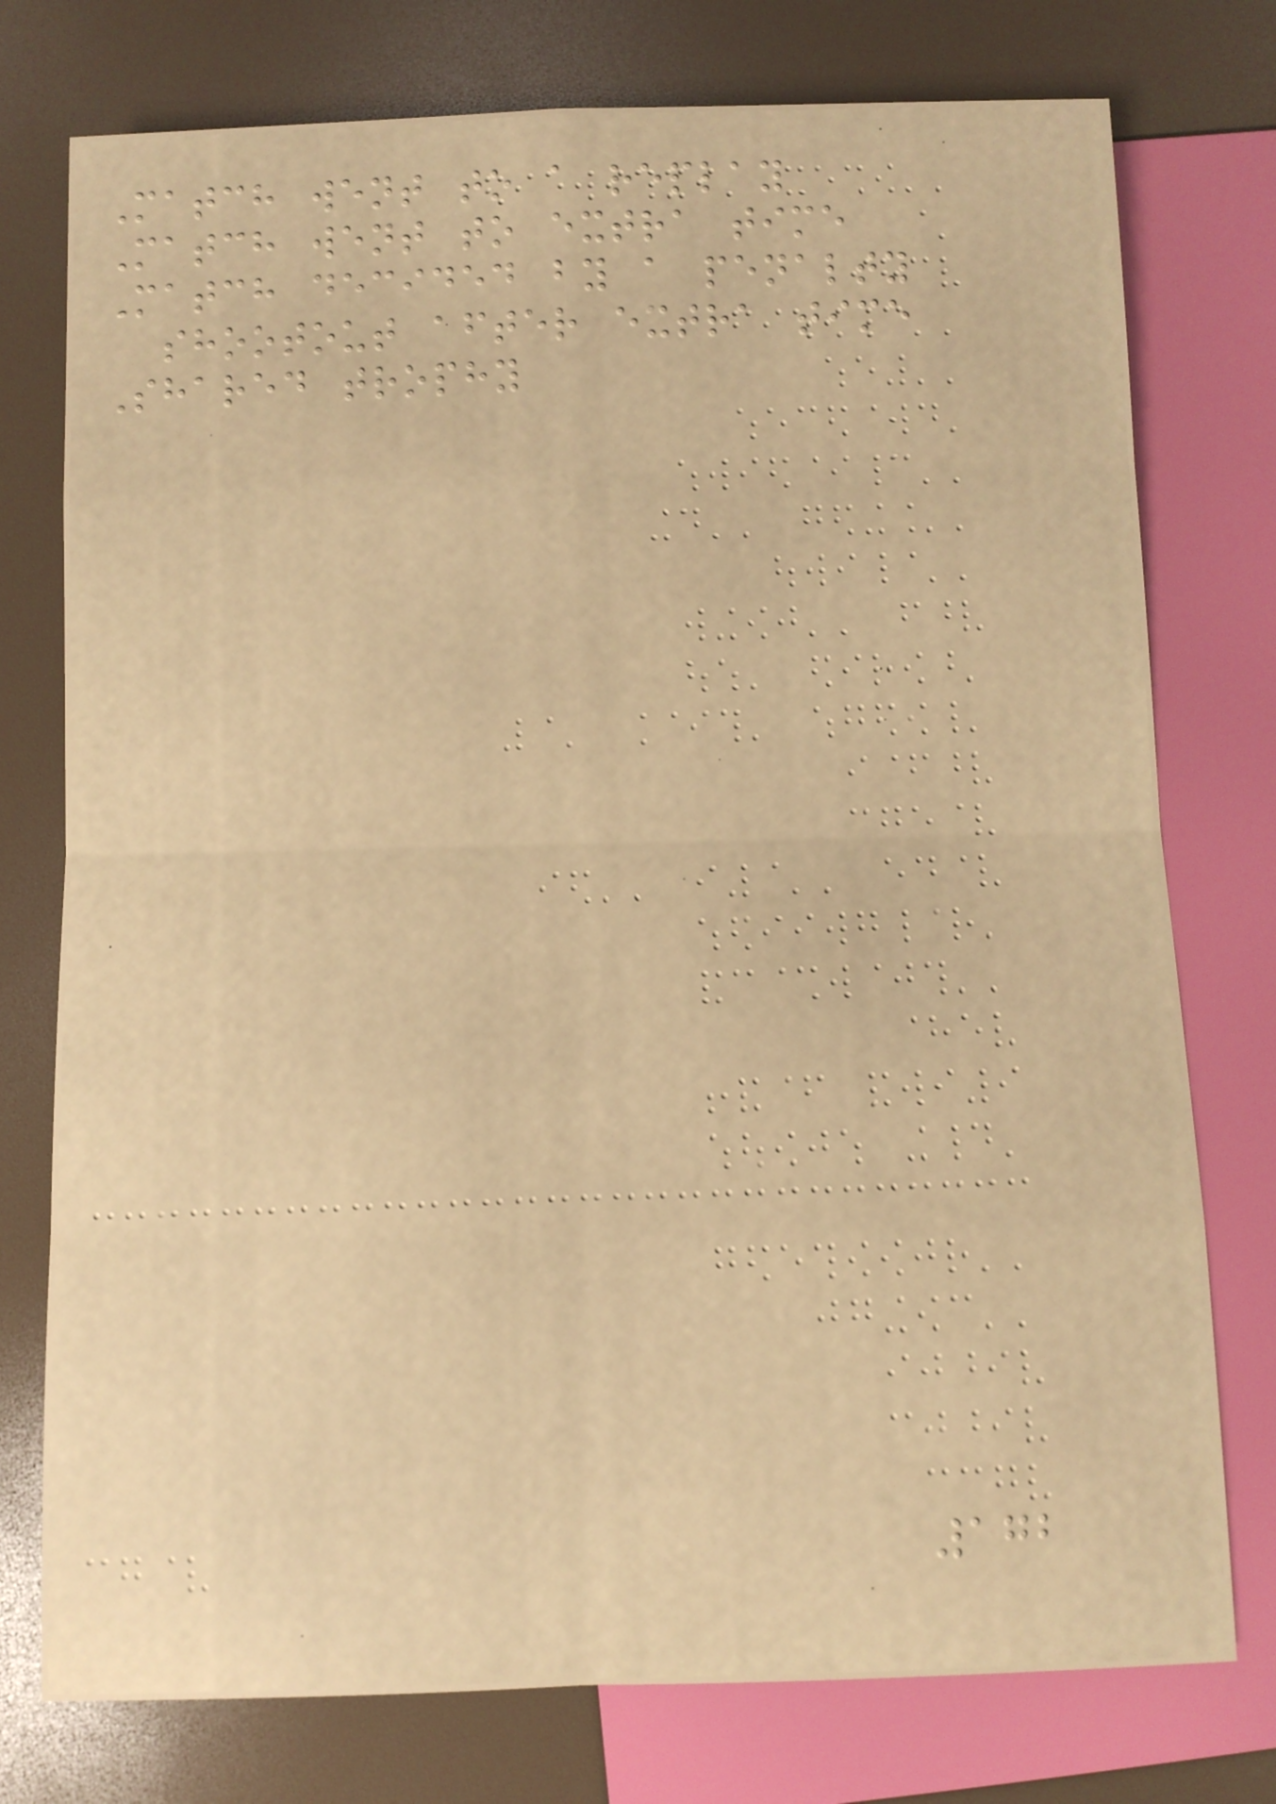Match went to a replay
Match went to extra time
Match decided by a penalty
shootout after extra time
Shared trophy
172
